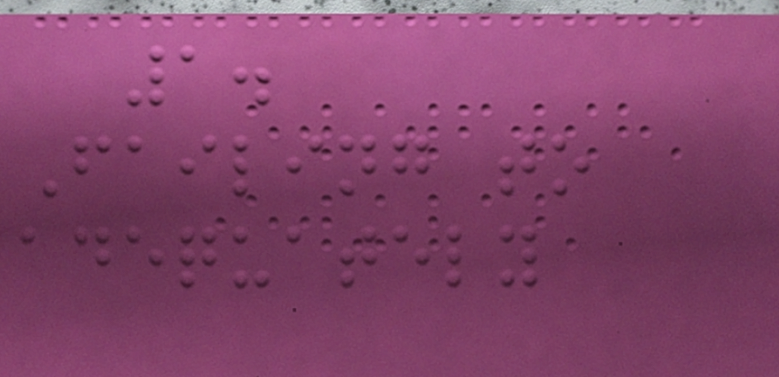1.
Failing to
adequately
